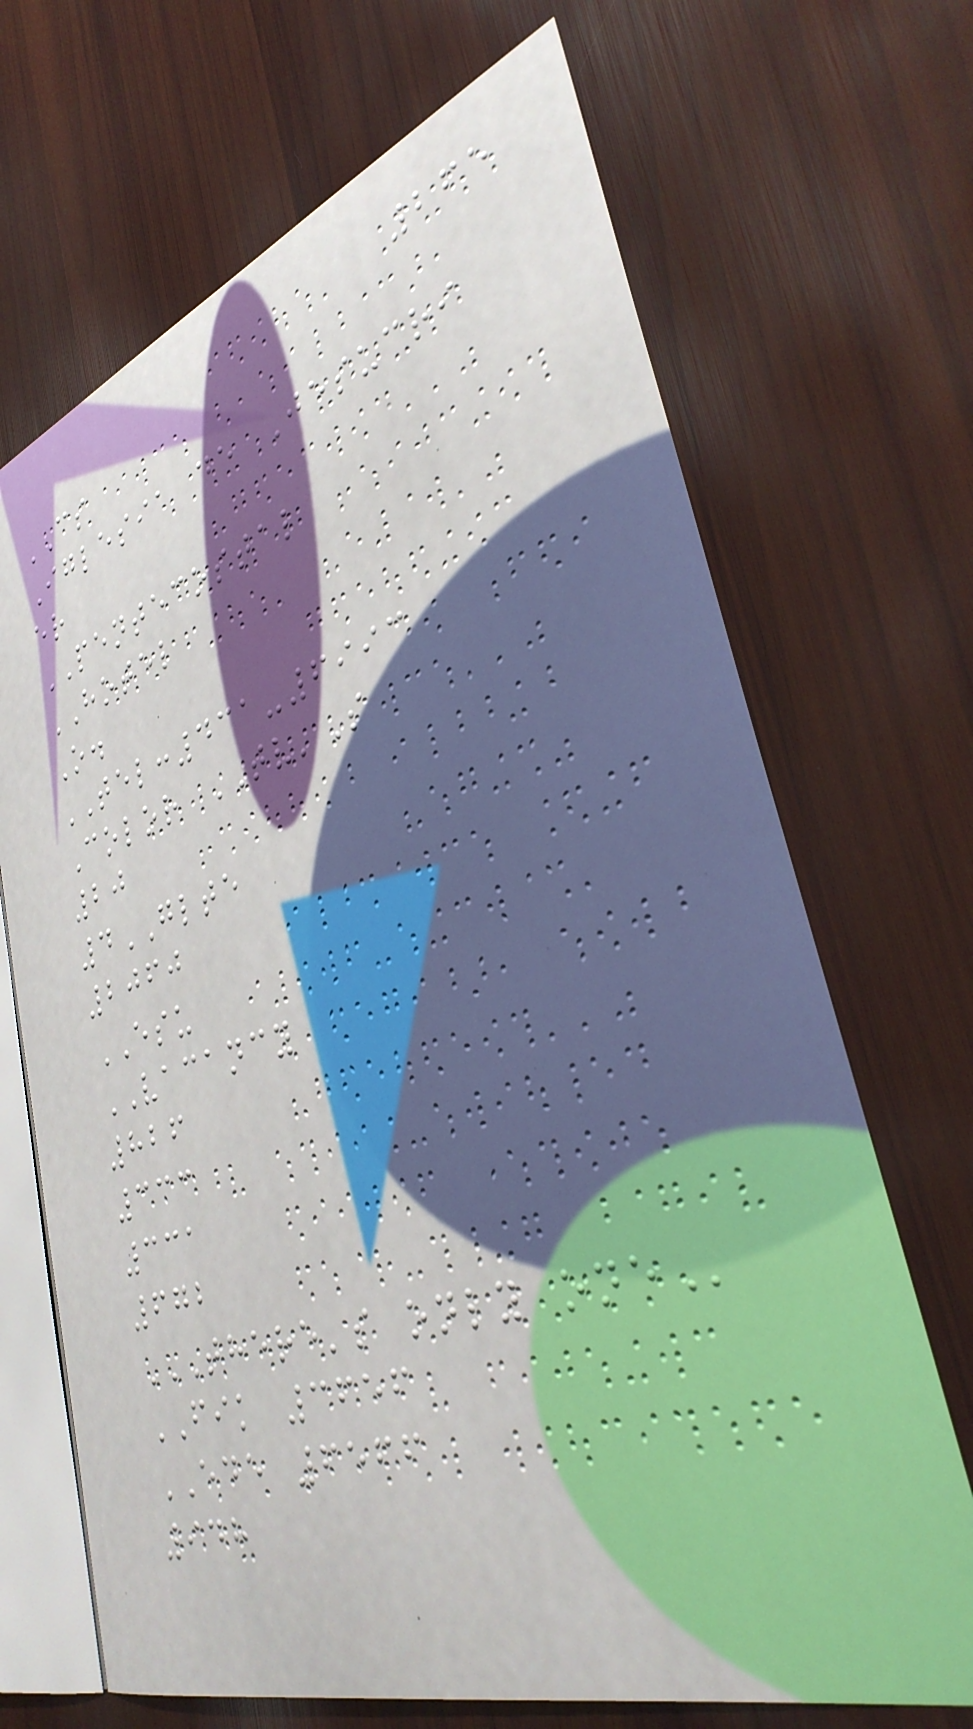265
CS
Iglesia de Jesucri
er
PENTECOSTAL
HOTEL
O.
TEL:431-6993
Color TV'S
20
4GLTE
2060
ESU
VACANCY
826
333
331
672
THERE'S ONLY ONE
FIK 3656
EDE 6566
948
